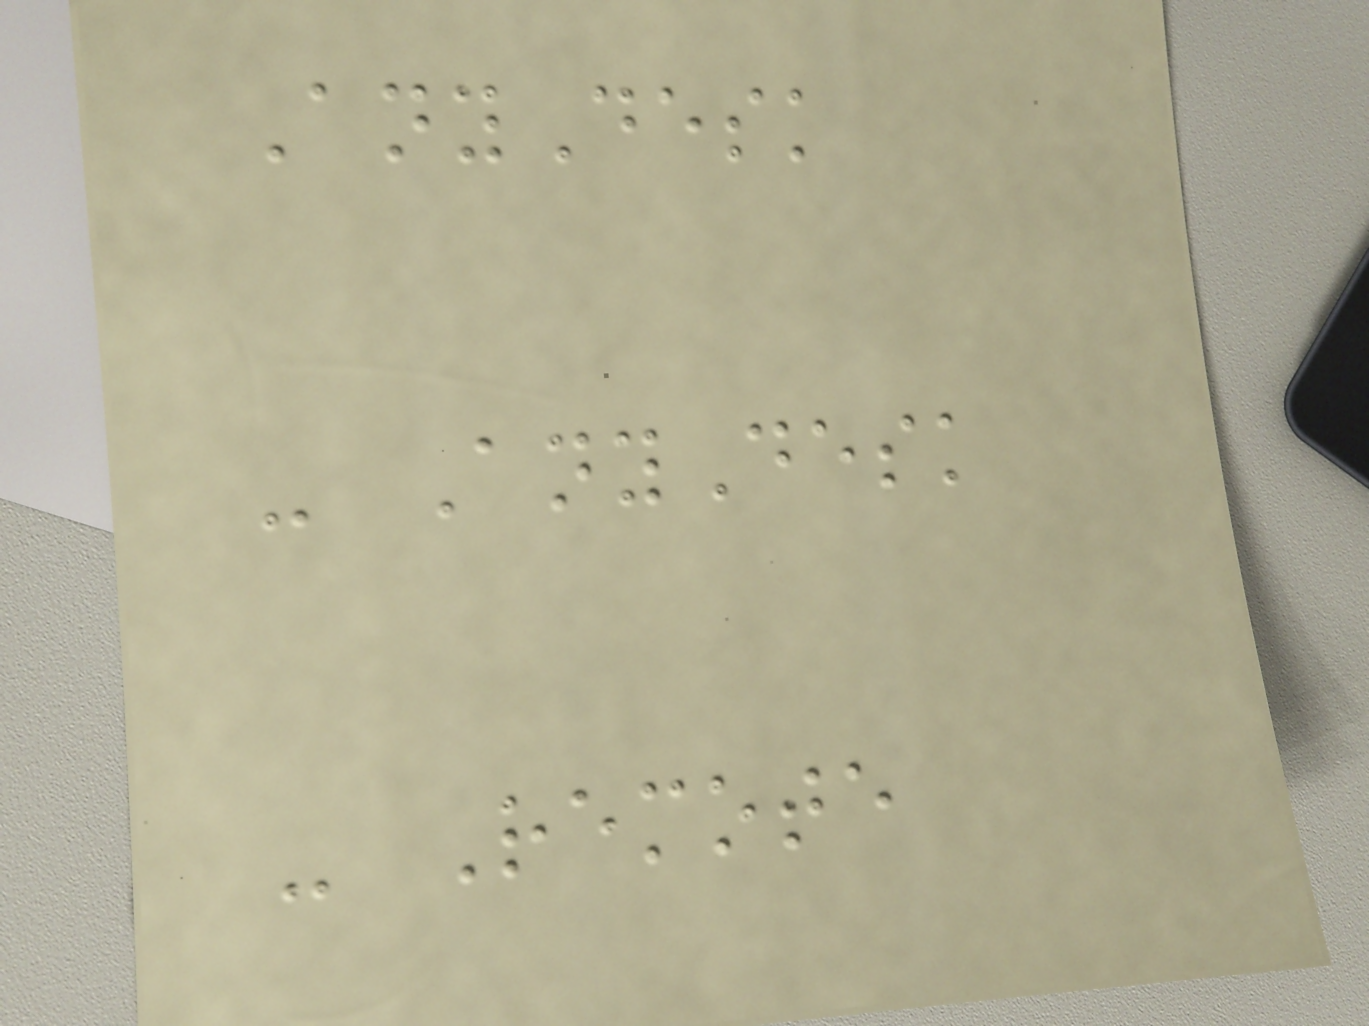AnyDesk
- AnyDesk
- Remote
